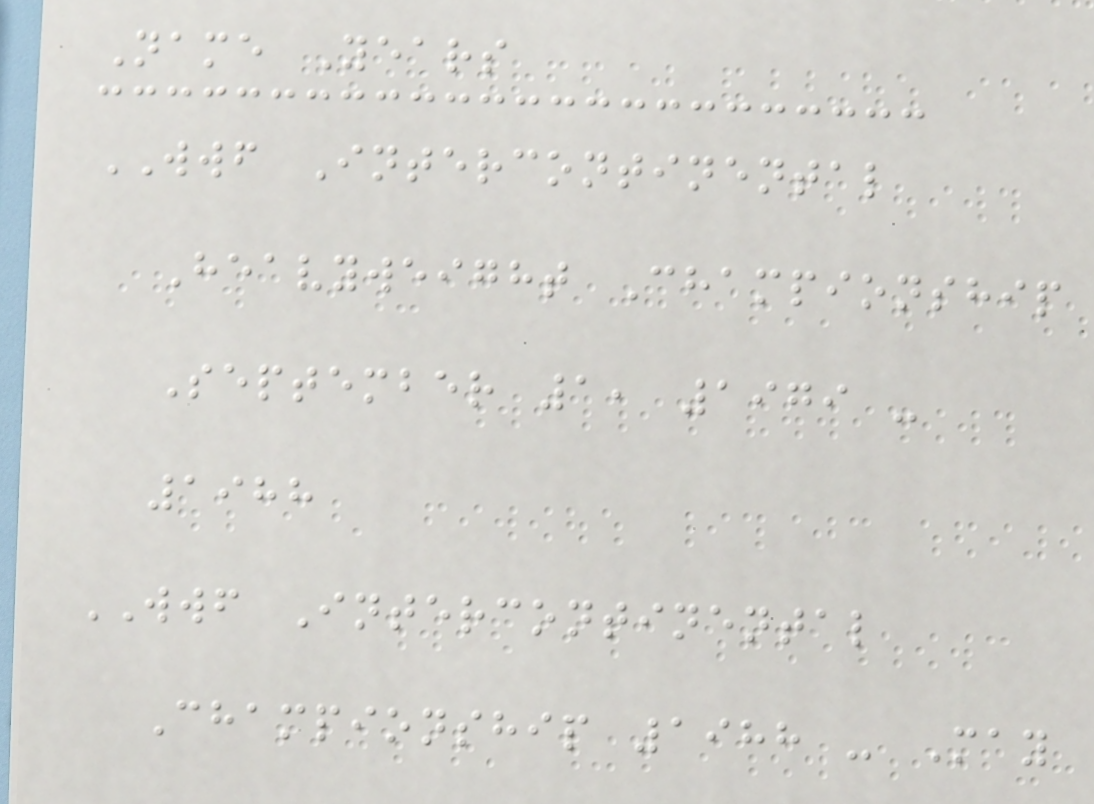Name Years
WWF Intercontinental
Heavyweight Championship
September 1, 1979 -
1988
WWF Intercontinental
Championship 1988 - May
